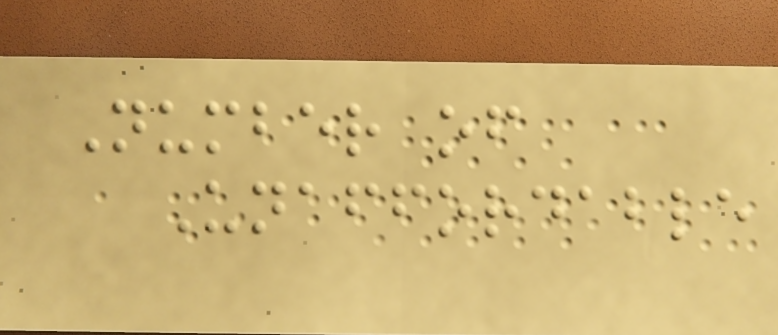Number of
Unaffordable
